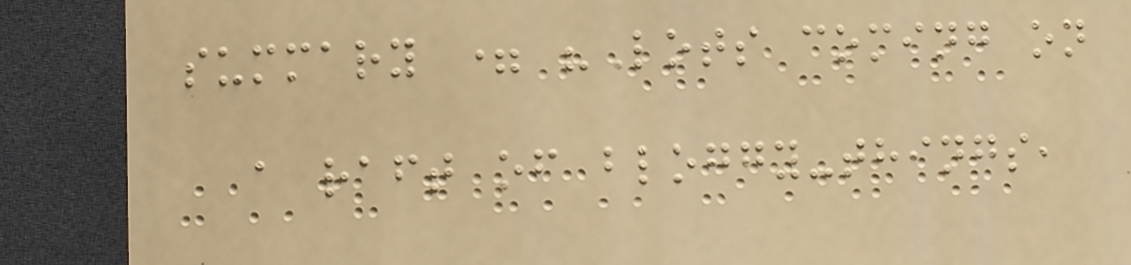summary = "Lots coming on
a raft of bloggy-things,
